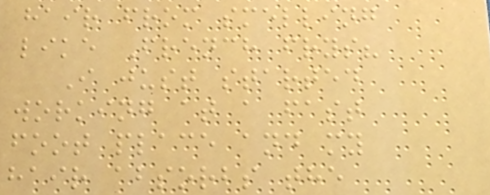hair from smelling
like French frys?
I just started
working at a fast
foot place and my
hair absorbs the
